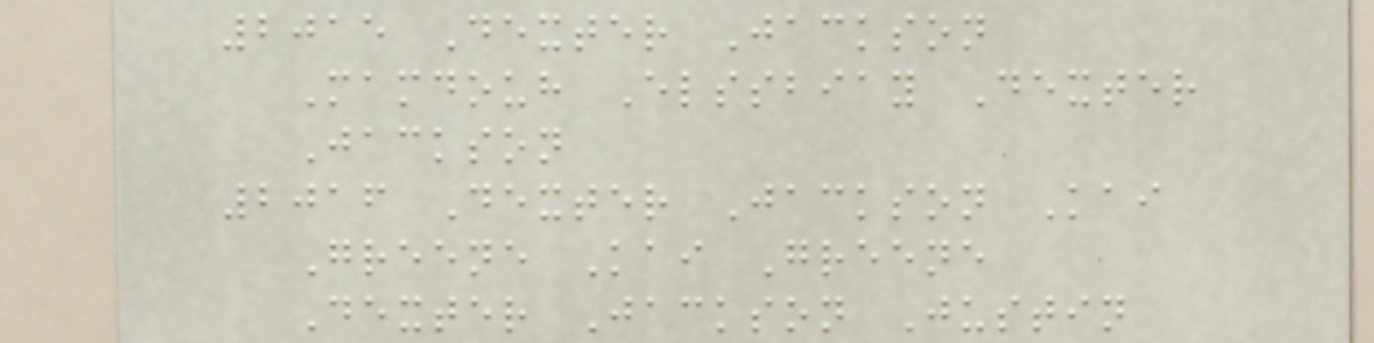2015 Dexter Jackson
Mamdouh Elssbiay Dexter
Jackson
2016 Dexter Jackson Kai
Greene Kai Greene
Dexter Jackson Justin
